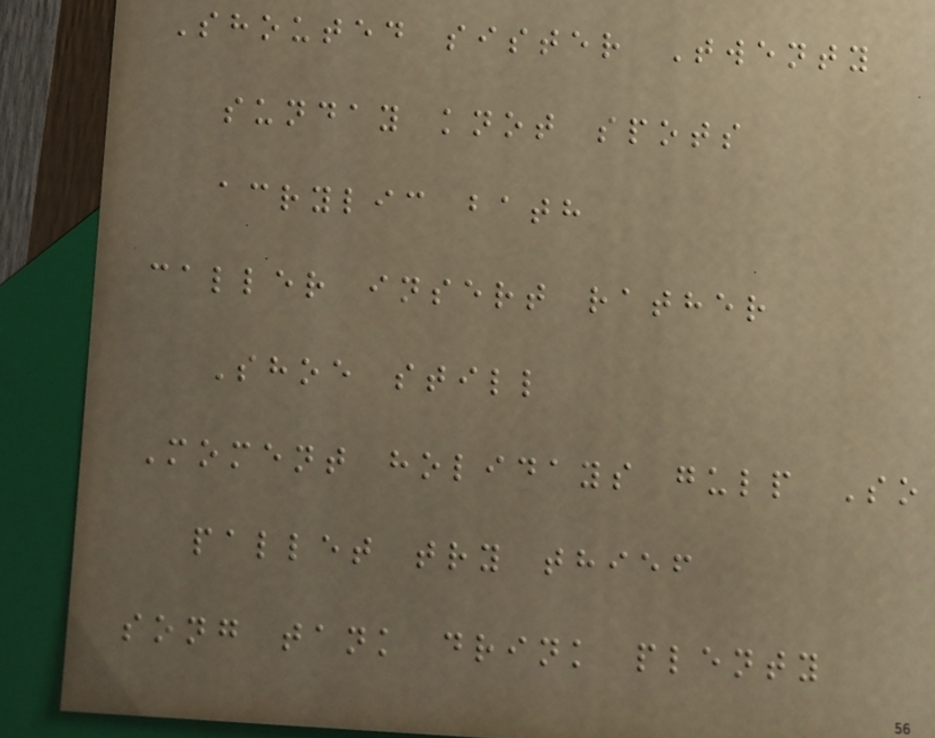Shouted sister Twenty
sunday knot spots
acrylic bath
caller insert rather
Shoe still
Moment holidays gulp So
pallet try thief
song tank drink plenty
